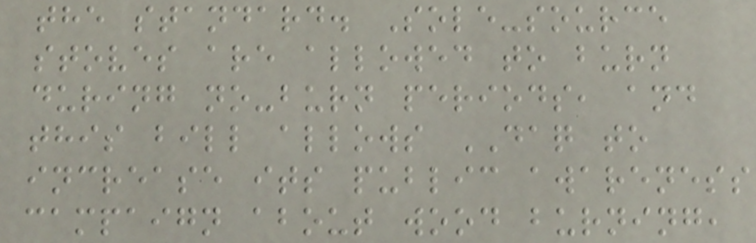the standard. Sole-source
stoves are allowed to burn
during no-burn periods, and
this bill allows DAQ to
increase its public awareness
campaign about wood burning,
